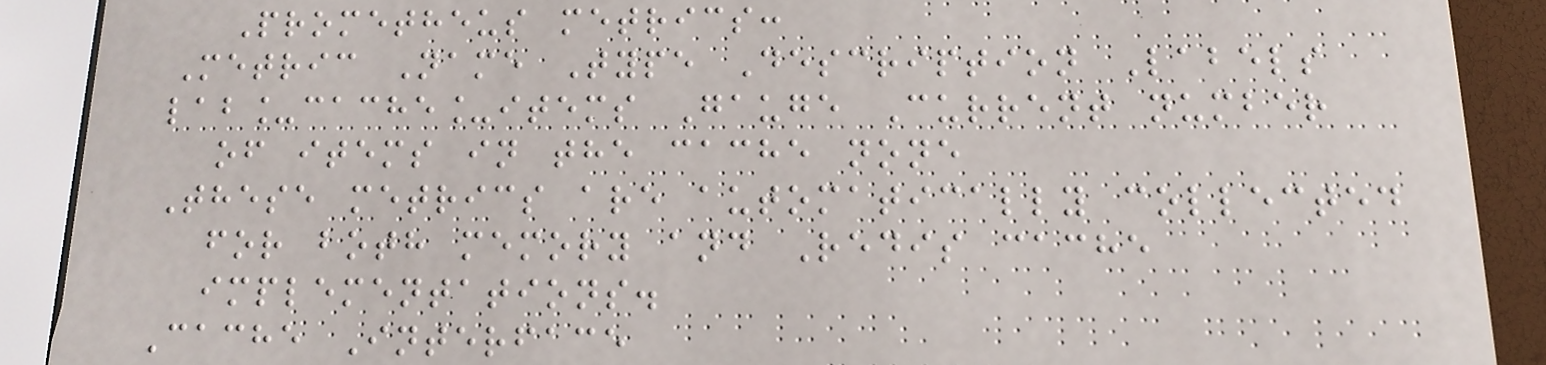Prometheus metrics:
Metric Name Type Description Labels
lab_cache_items Gauge Current number
of items in the cache none
These metrics are automatically collected
for both memory and Redis cache
implementations.
Cache Interface
